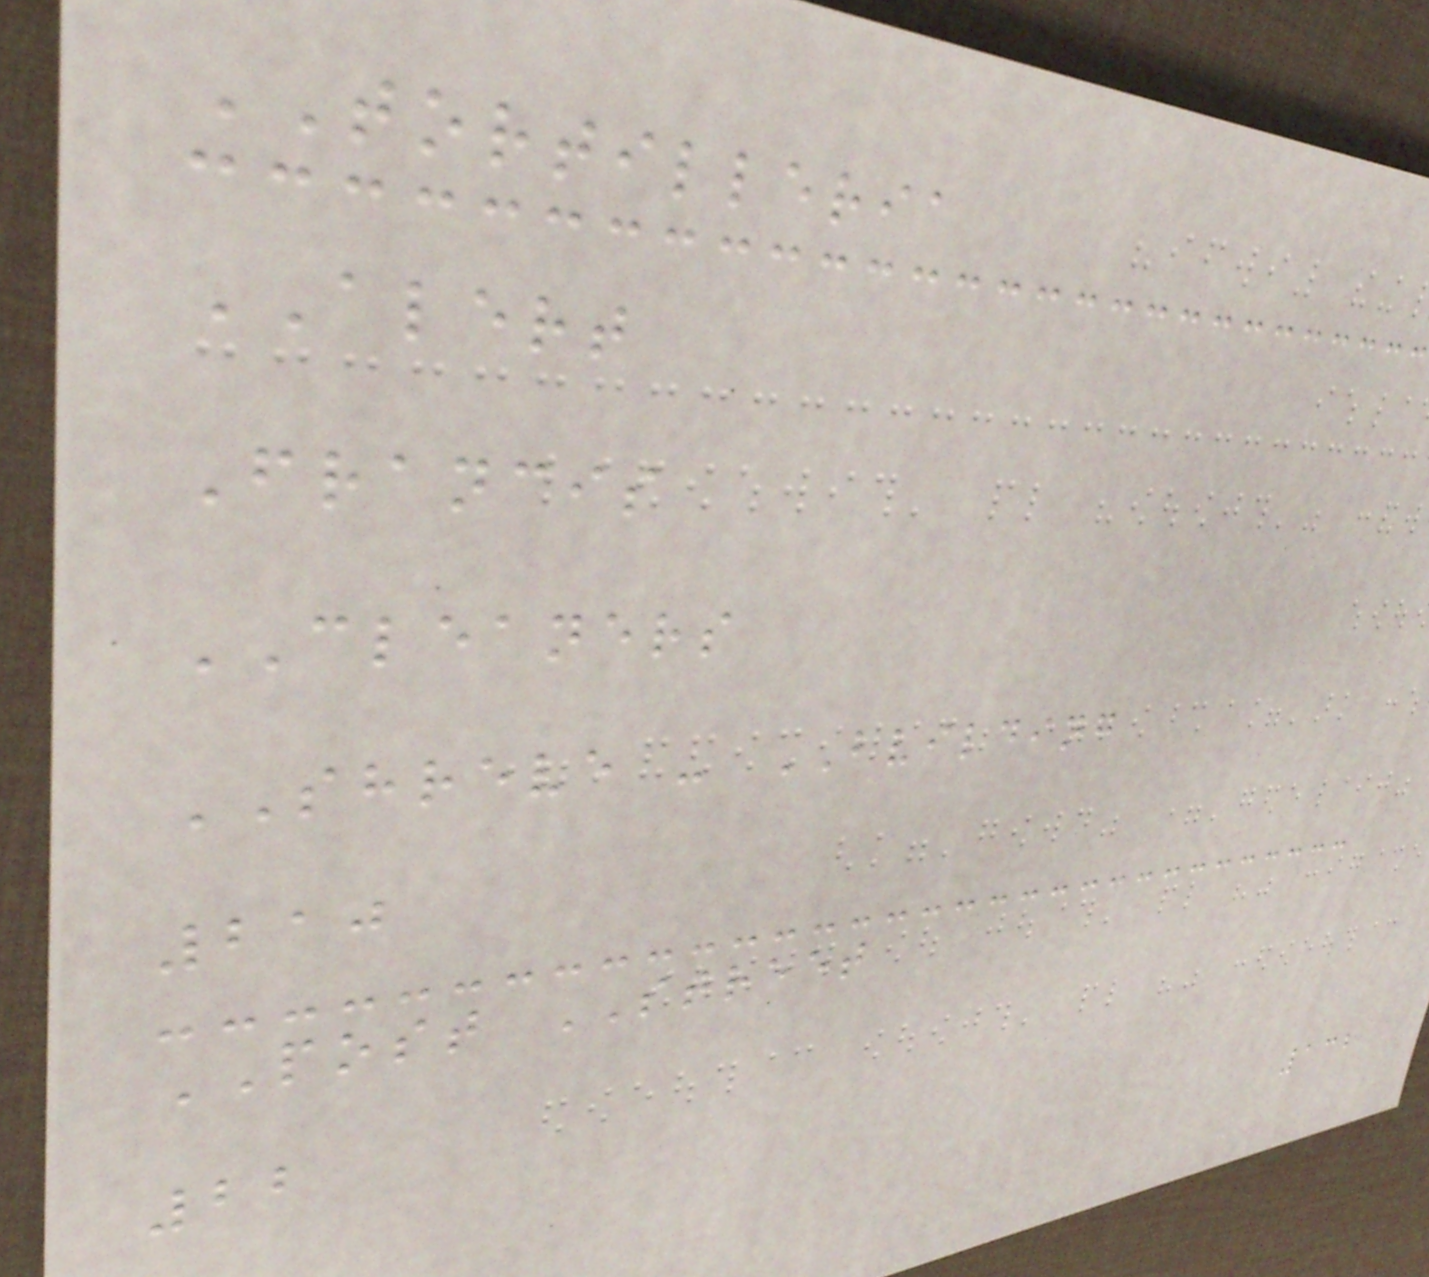TORTILLERIA
ALERT
Francis
CLEANERS
SHREVE - BVILDING
210
POST STREET
22
132
